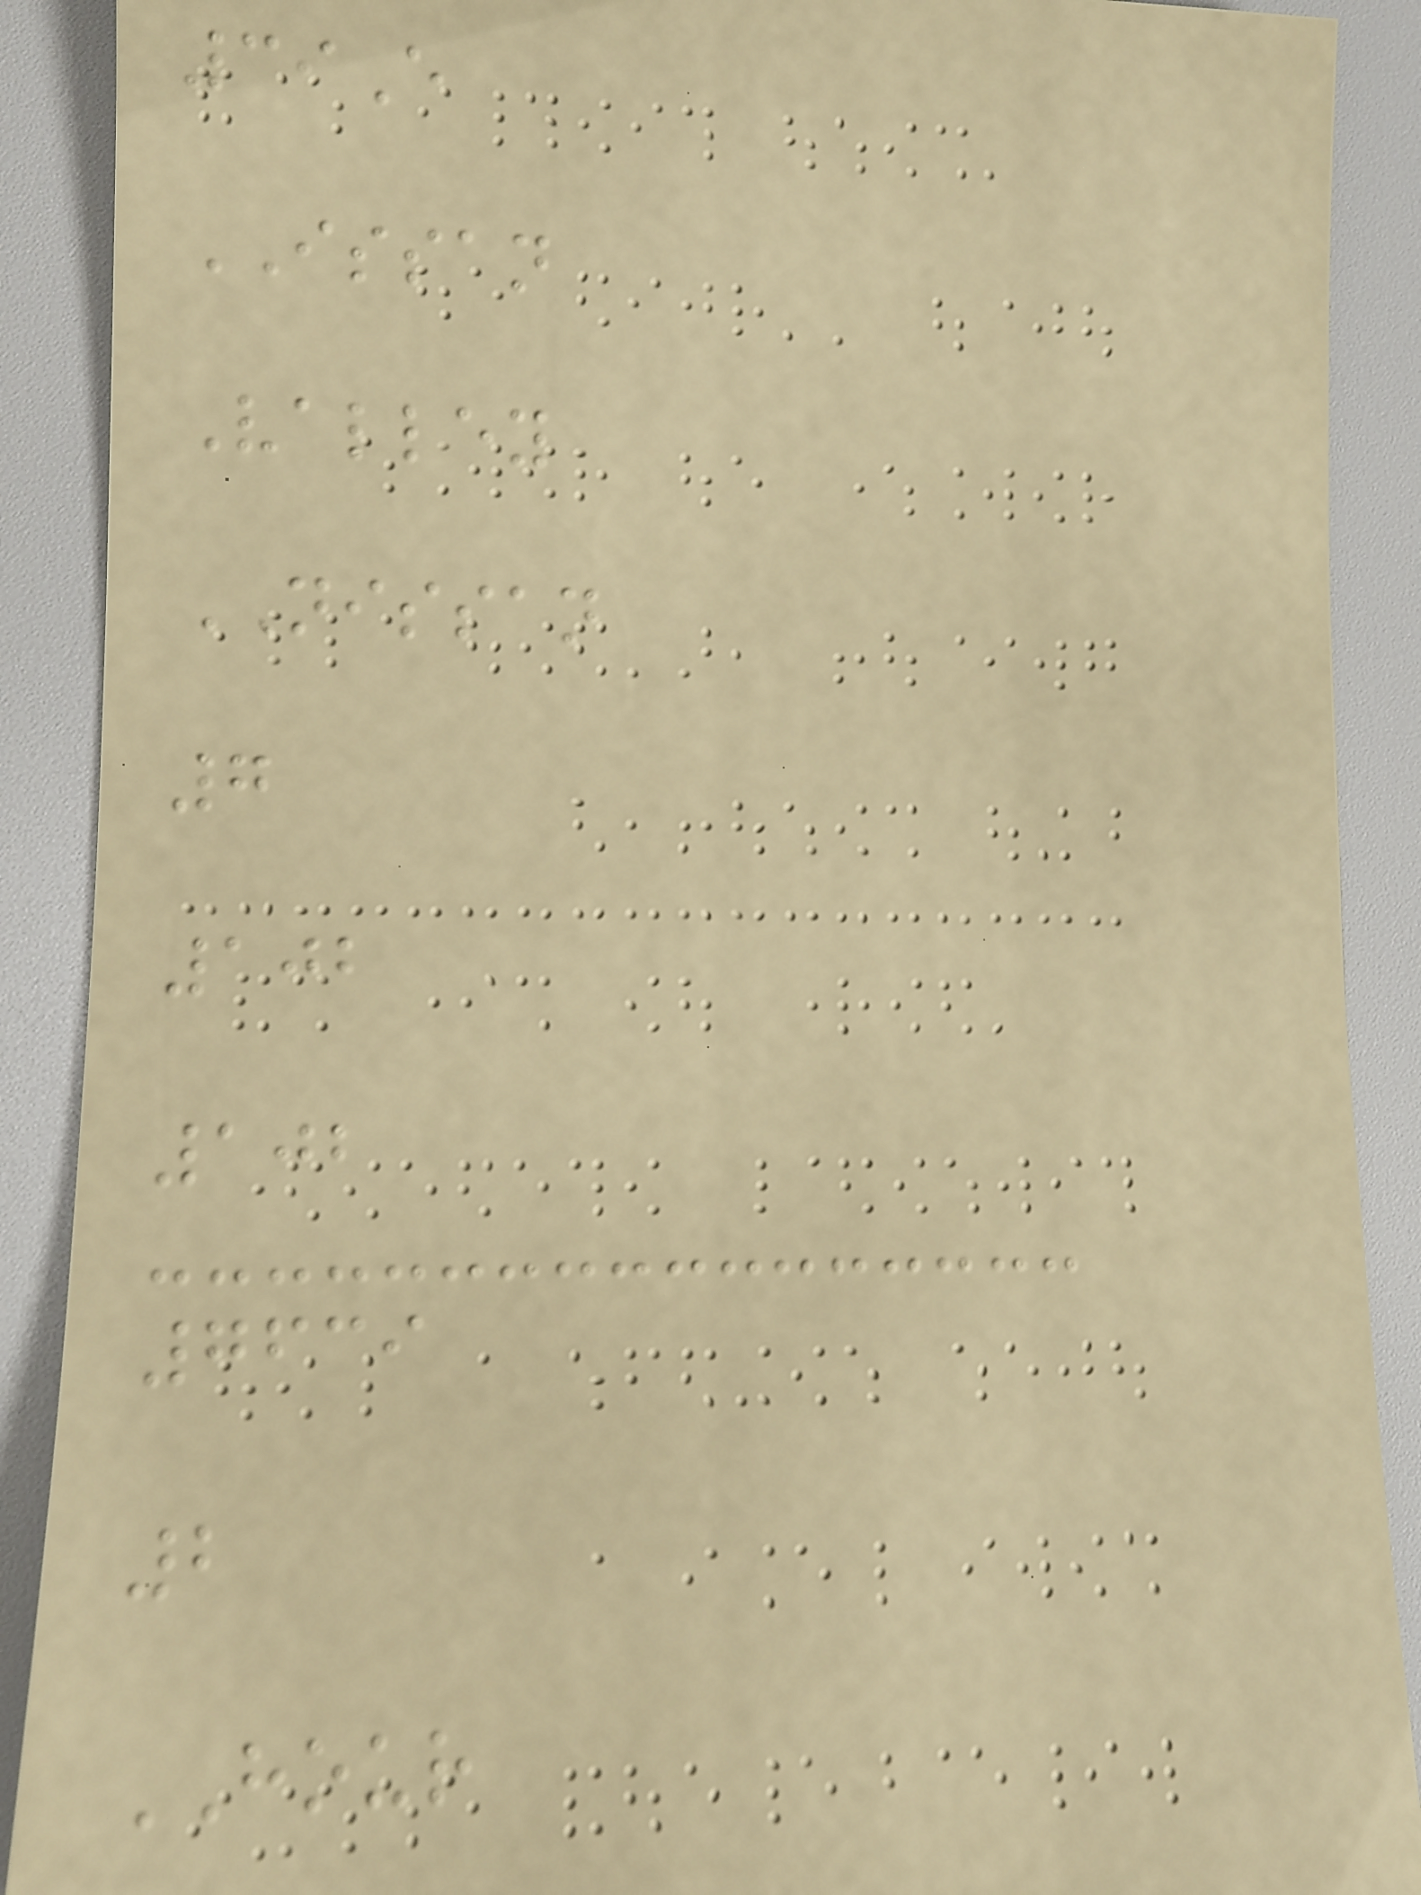39E
ISSAN
Valley
NISSAN
7
102
102
7639
2
HOUR
